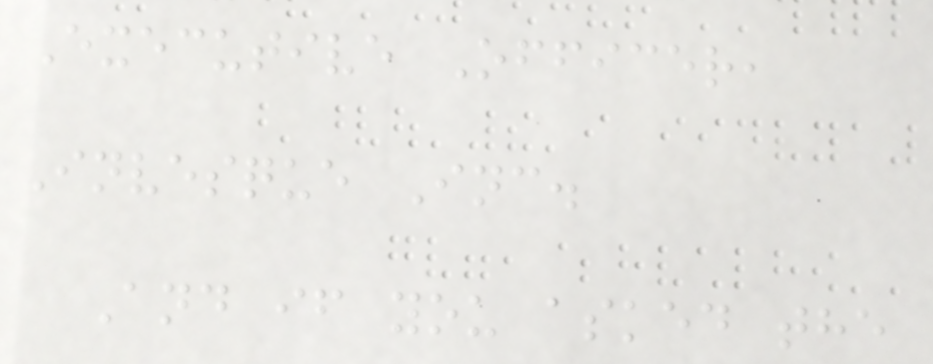Executive Officer,
Invesque Inc.
And if you asked the
